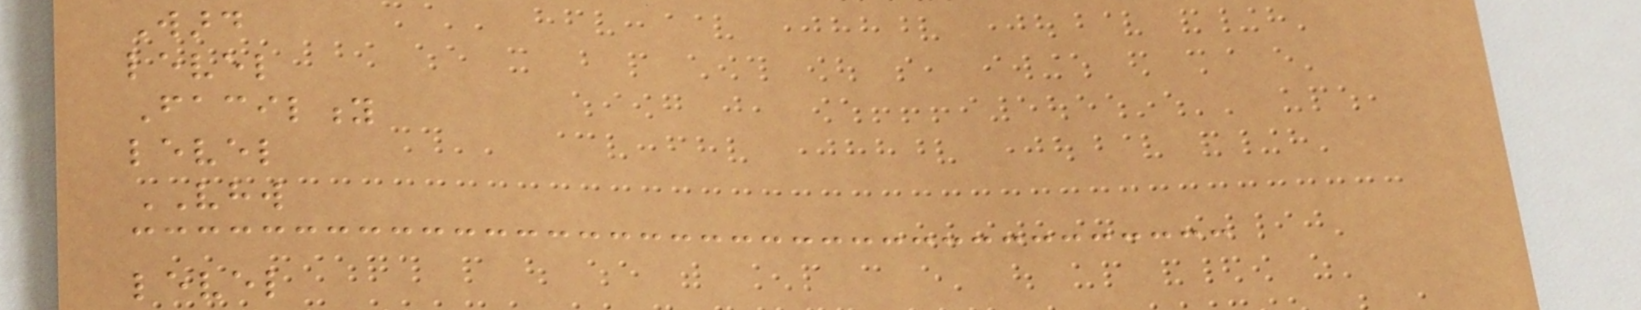Ward
level
Facility
level
VHW
level
